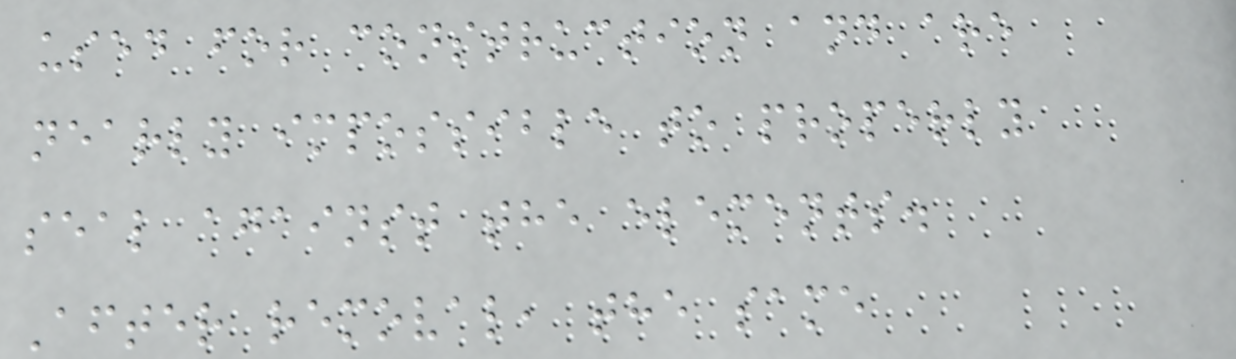used for construction and are
nearly impossible to properly
seal against the elements.
After removal, the same
